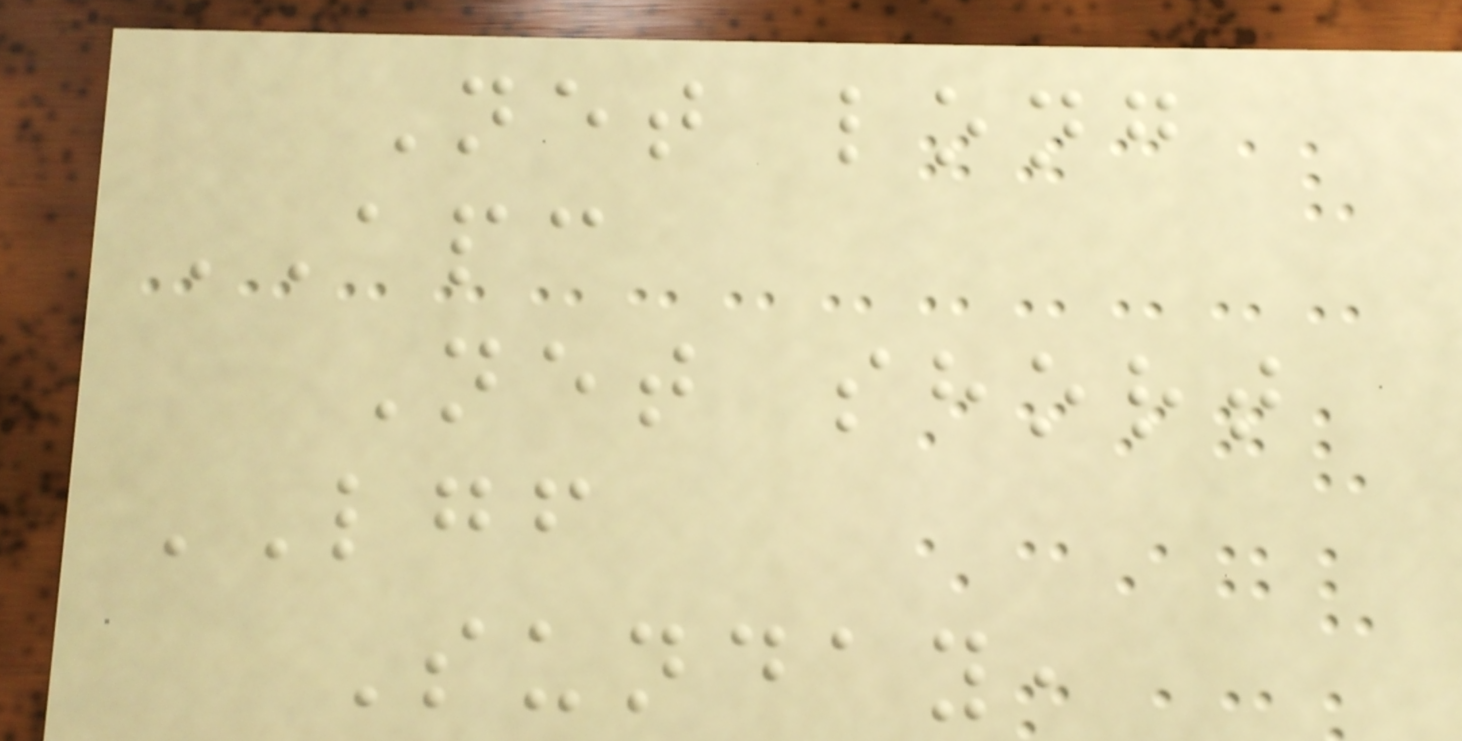Net long
APC
Net short
LGF
Sunday,
